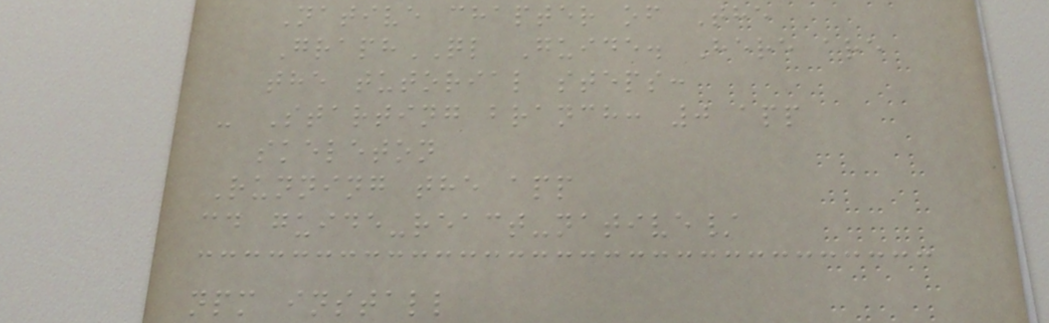Native chapter of The
GraphQL Guide. Here are
the tutorial steps:
- Starting branch: 0 app
skeleton
Running the app
cd guide-react-native/
npm install
